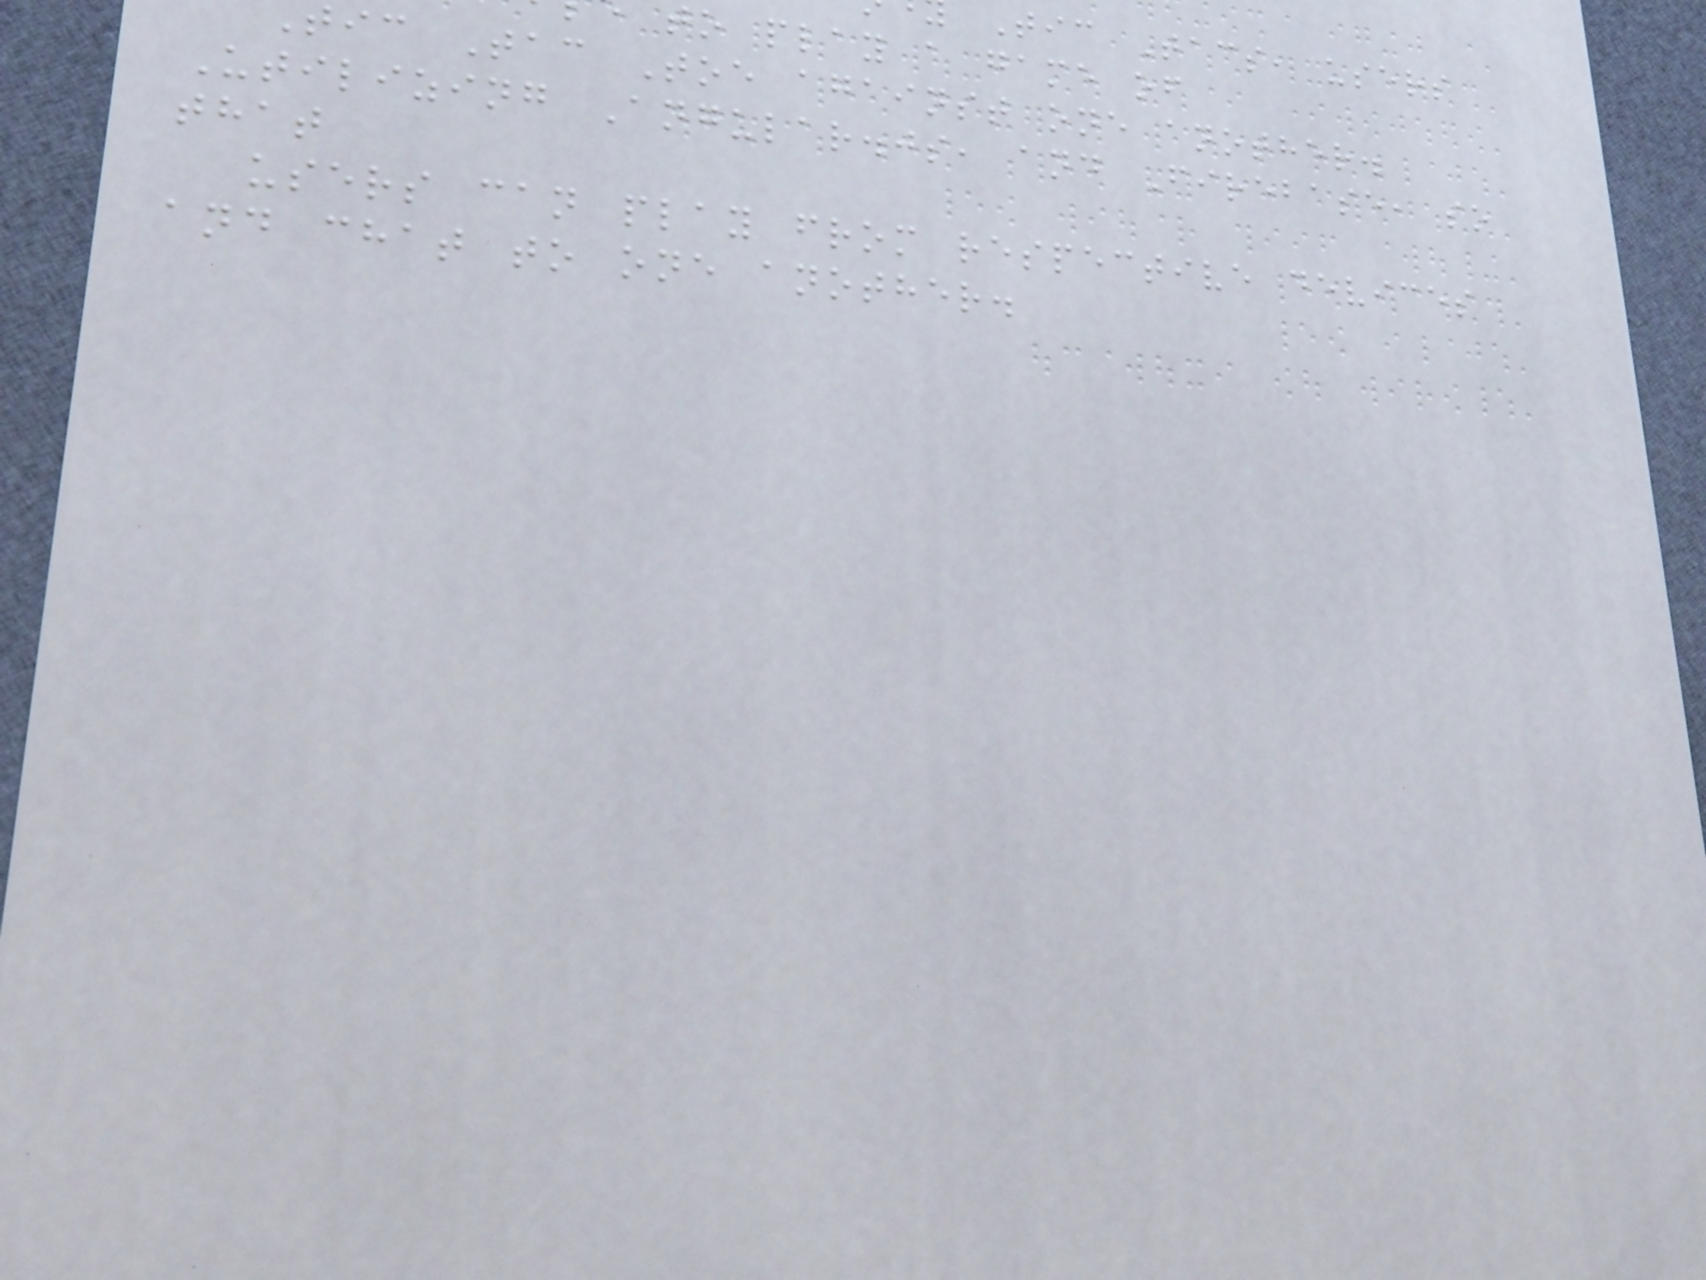Tic Tacs, users
to play a game of
tic Tac Toe against one another.
Utilizing Angular.js, and Firebase, so
that
users can play from respective devices
and chat to one another.
